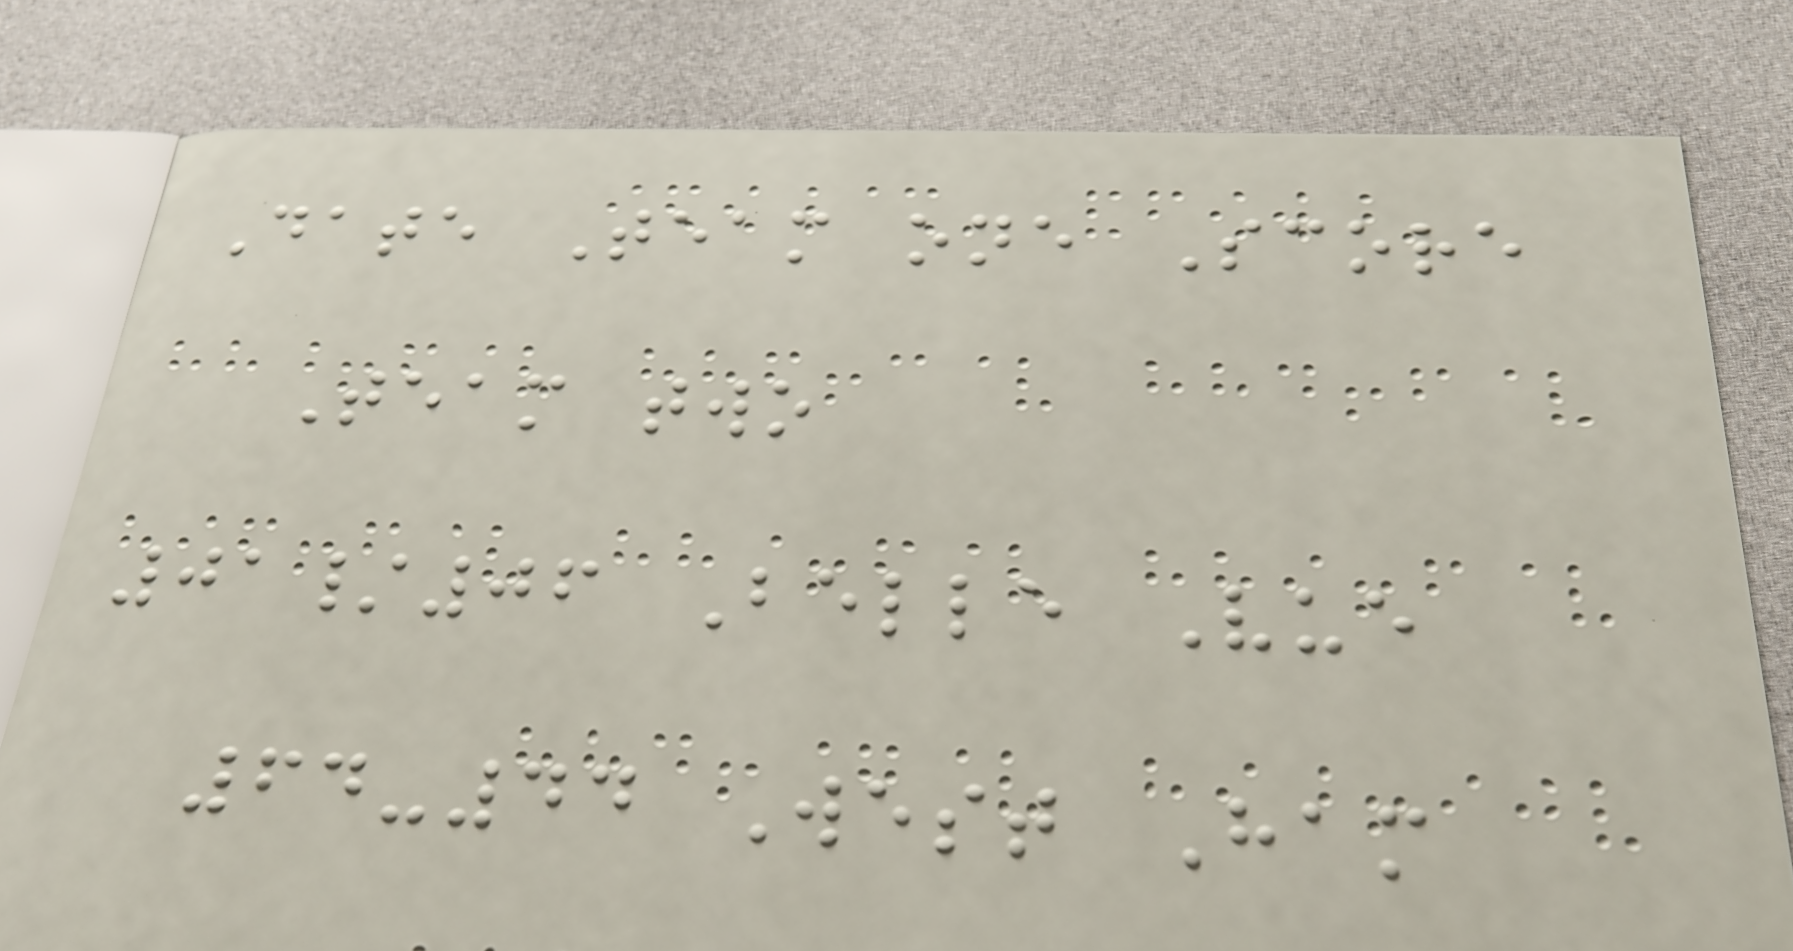Date Team one Score
Team two
01/06 Belle Vue
64-44 West Ham
